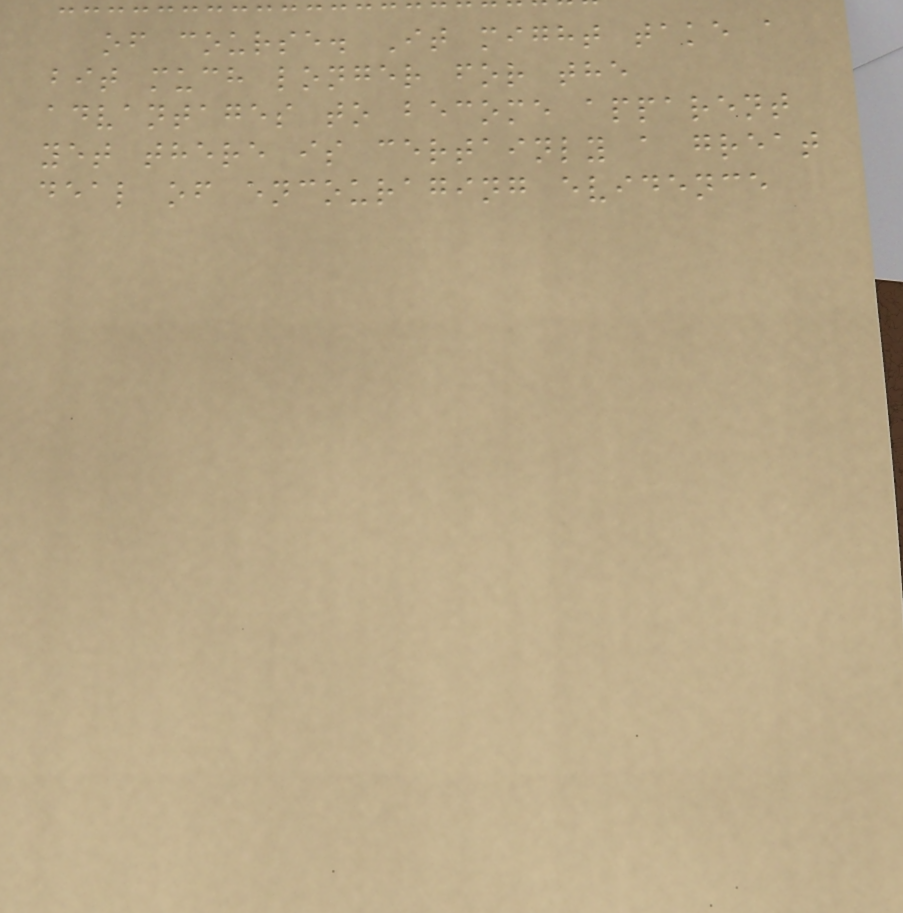of course. It might take a
bit much longer for the
advantages to become apparent
yet there is certainly a great
deal of encouraging evidence
